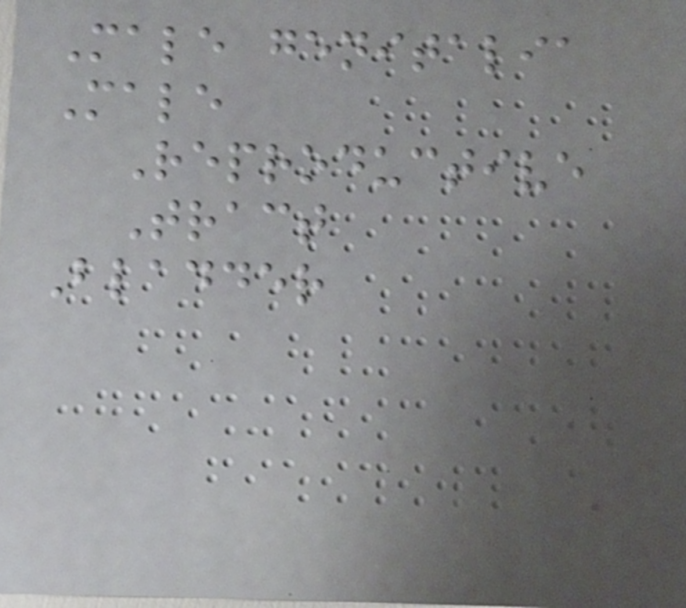Male genitalia
Male
Reproductive
Tract
Bladder
